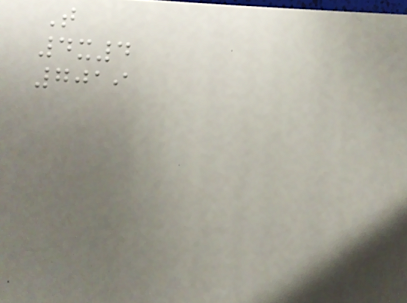T
4x4
7019
